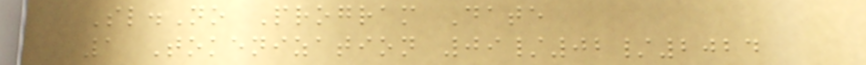Sl.No Program Date
1 Tokenization 09/02/2024
